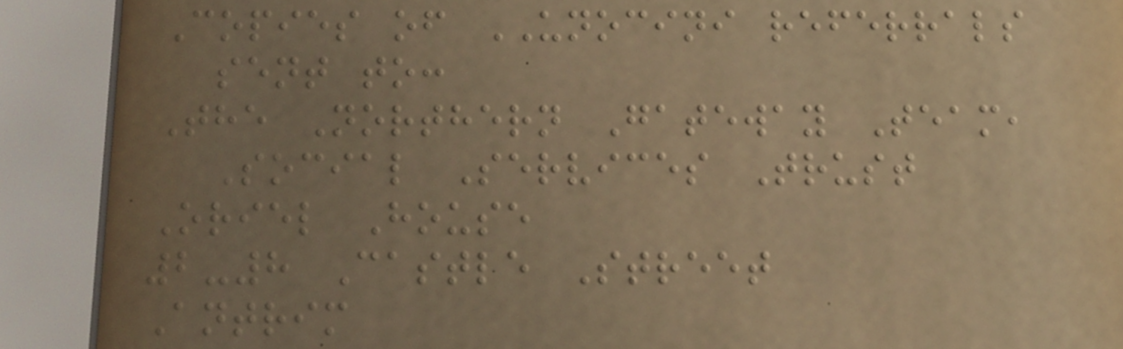Copies of UNOCINI referrals
sent to:
The Northern Gateway Team,
Social Services Trust
Oriel House
2-8 Castle Street
Antrim
